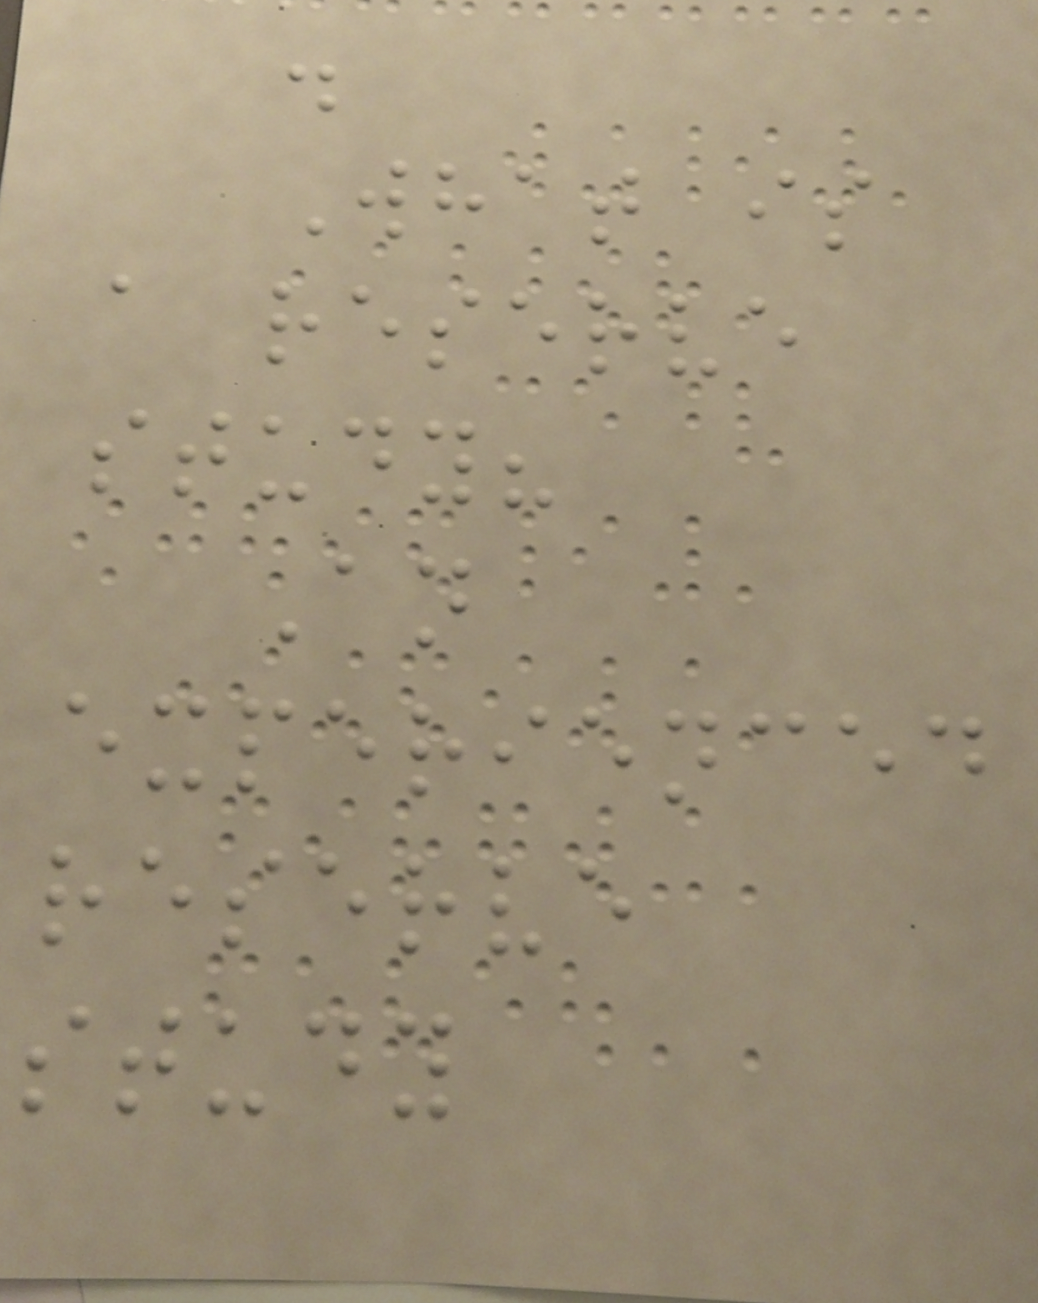.
What is
a reserve
study?
An
experienced
reserve
study
